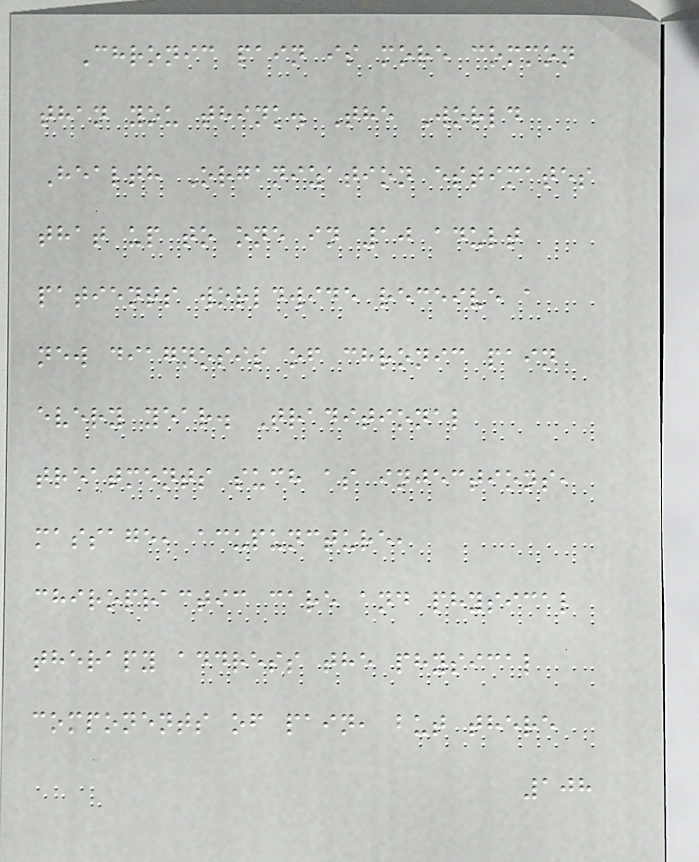Chronic pain is more common
than you think. The World
Health Organization estimates
that up to one in 10 adult
patients worldwide receive a
new diagnosis of chronic pain
every year. Traditional
treatments such as injections,
massage, acupuncture,
chiropractic care and physical
therapy address the physical
components of pain, but there
108
